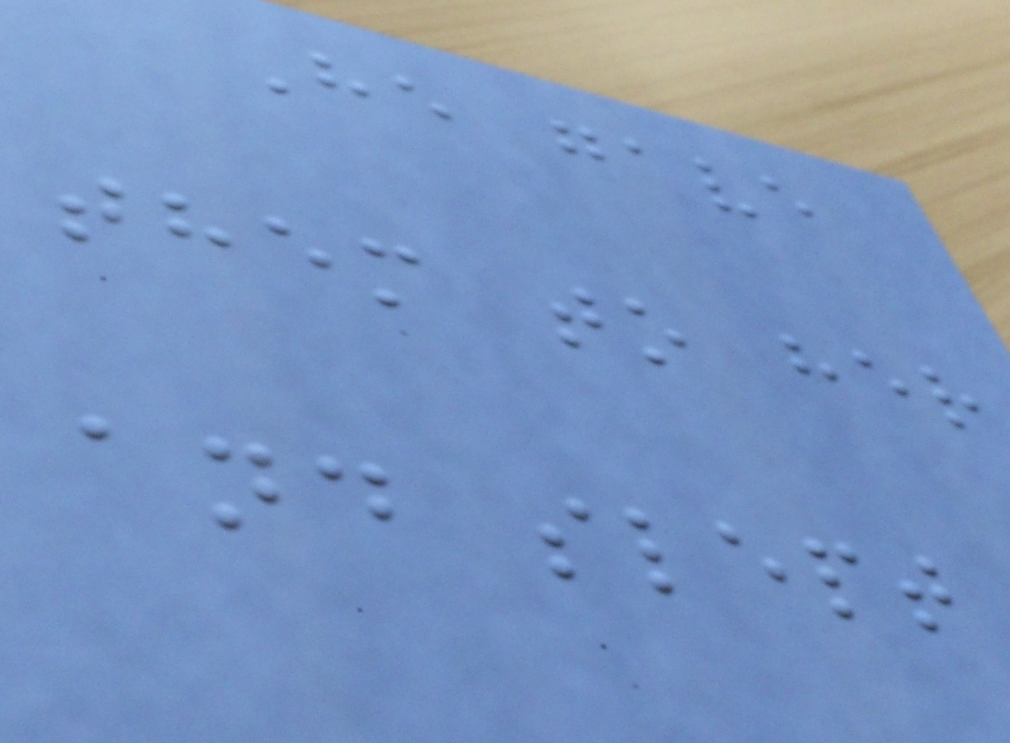He gave
them to her
and slept
